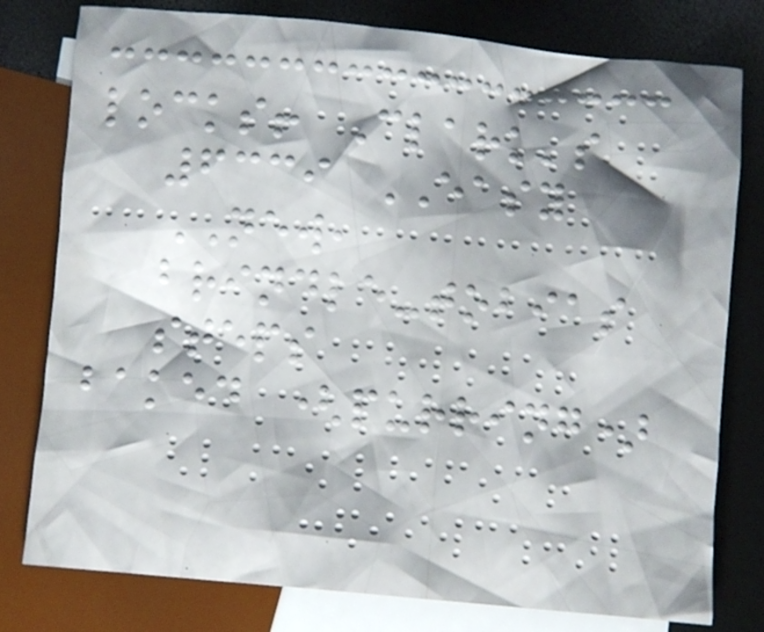locks! Clark's
6339 EASY
NEW,
brindle-tobias
steps
baked (purring)
